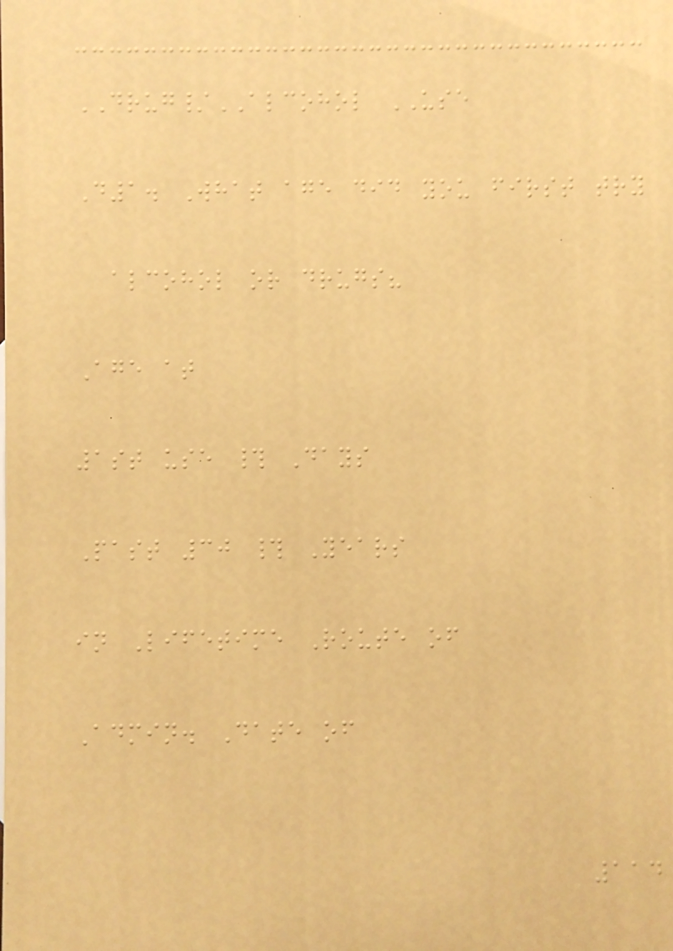DRUG/ALCOHOL USE
D1. What age did you first try
alcohol or drugs?
Age at
1st use # Days
Past 30 # Years
in Lifetime Route of
Admin. Date of
114
